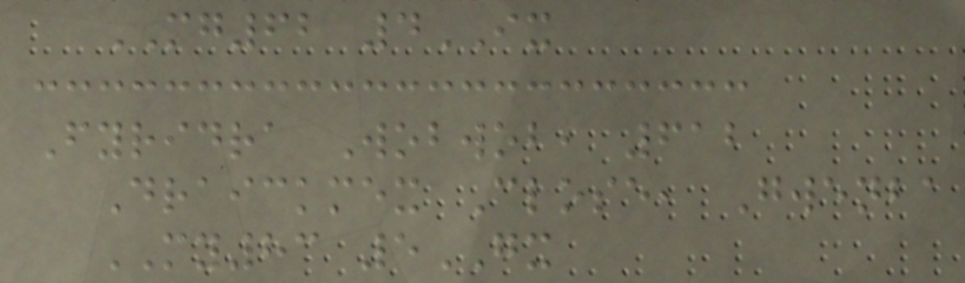MG62 4IX
Fyridra Wobwob, 612
Draickmex Close, Gwenba
MY83 5GX
